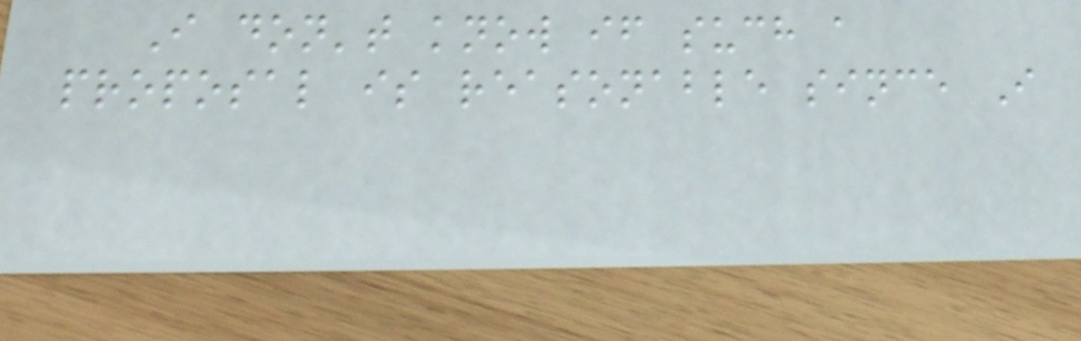I don't know if such a
proposal is reasonable since I
